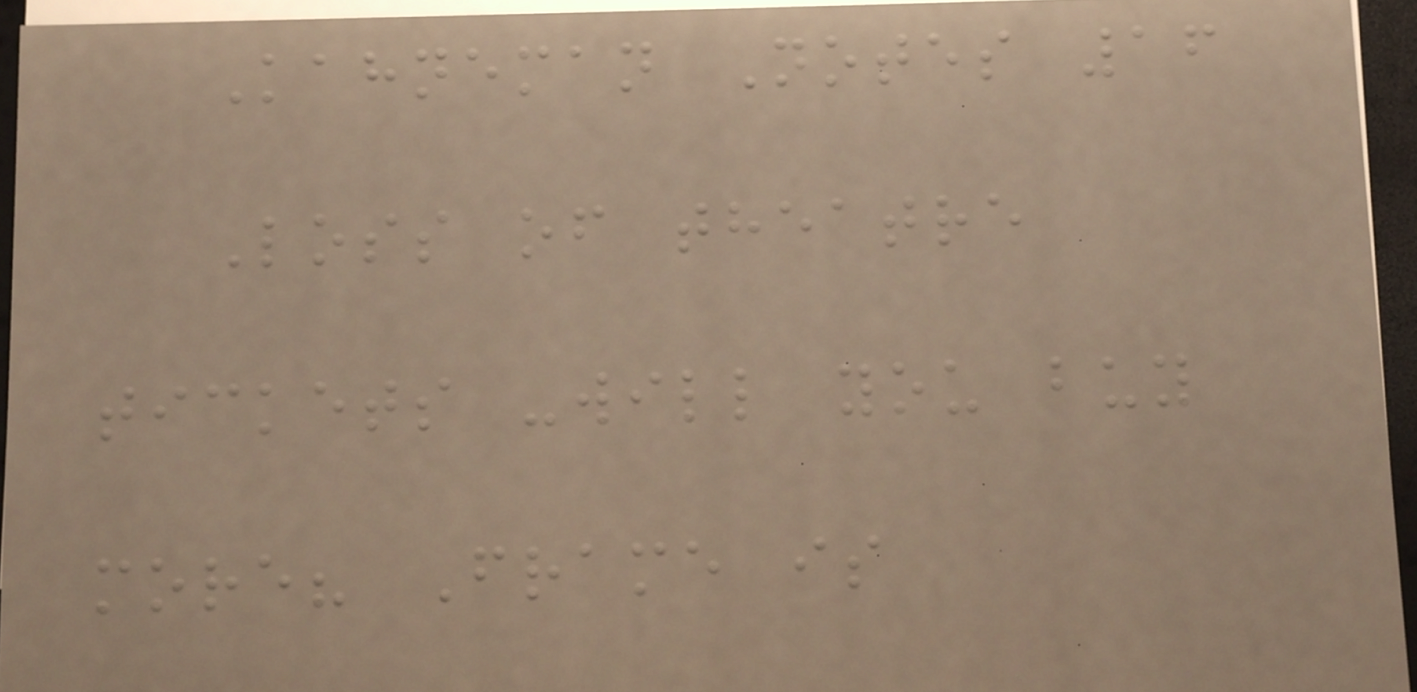Kahneman Notes 16
Loss of theatre
tickets -will you buy
more? Frame is
